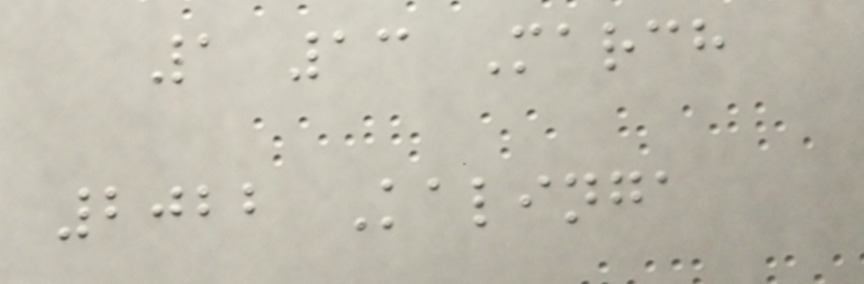1 13 March
2022 Kalinga
